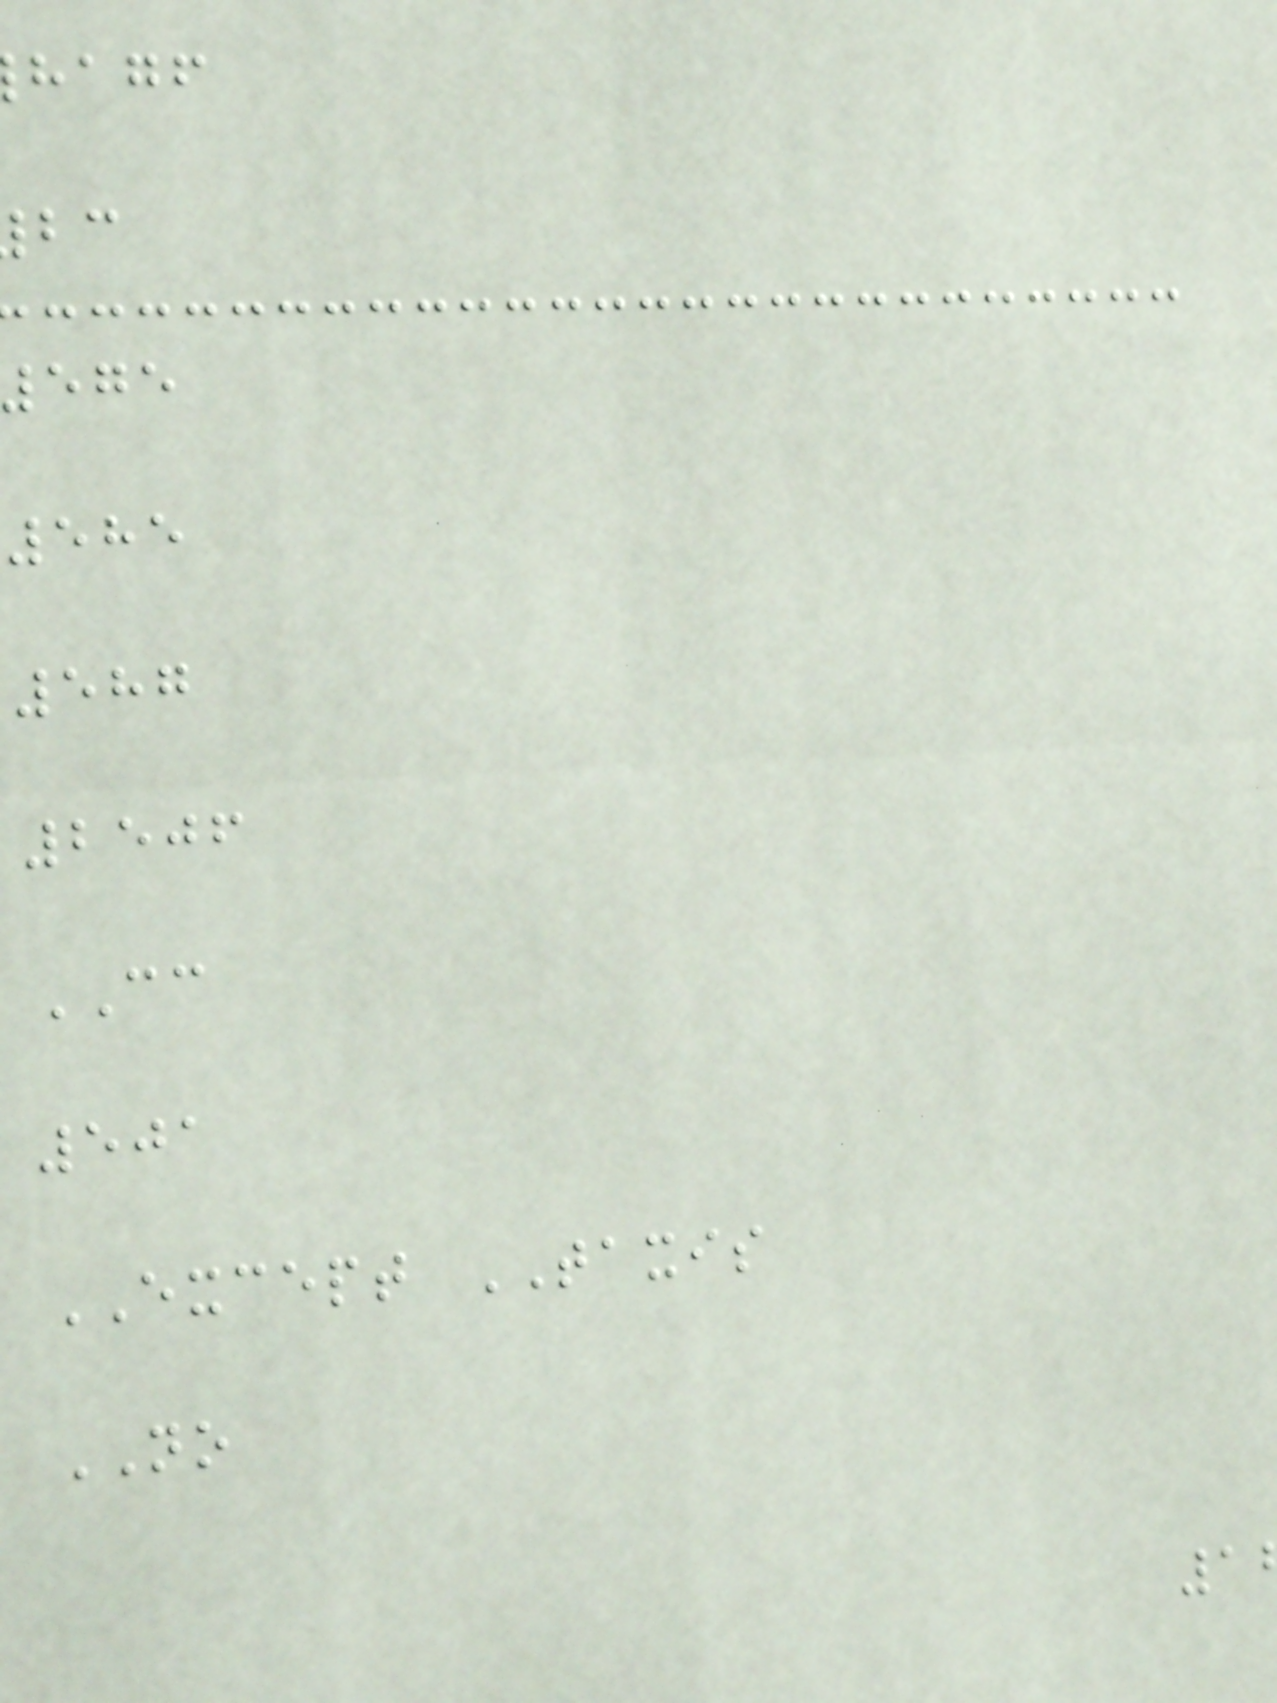hagf
585
587
2506
CC
501
EXCEPT TAXIS
NO
